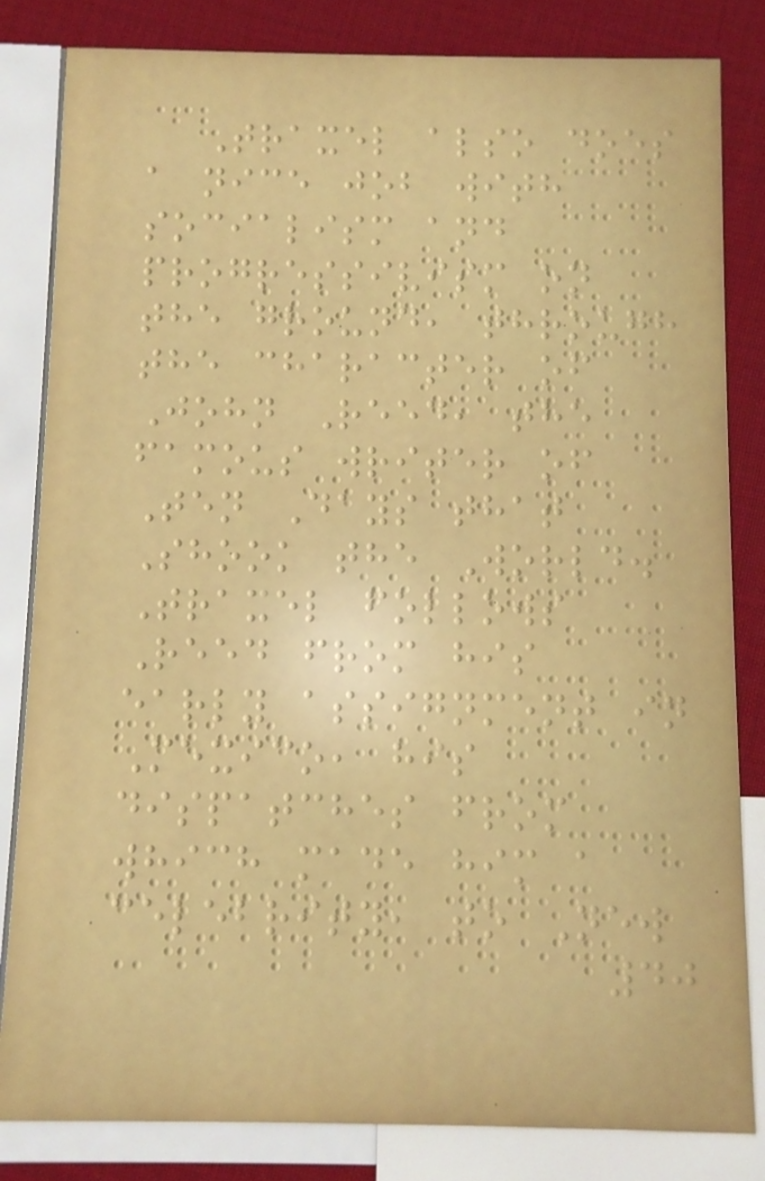Traxel also does
a nice job with
socialism and
progressivism on
the ground, through
the character of
John Reed, the
famous writer of
Ten Days that
Shook the World.
Traxel follows
Reed from his
early assignment in
Mexico, his
dispatches from
which made him a
celebrity, to New
40
